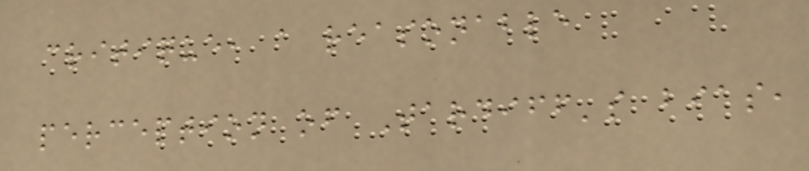critique, a reasonable
perception of Tardiff's bias,
